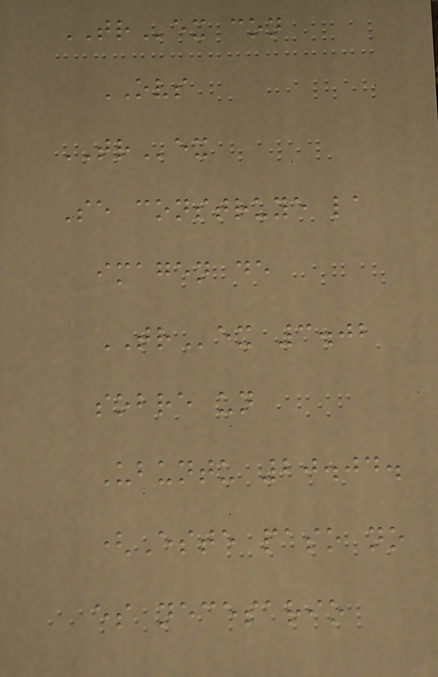TRex con
OVS
TRex
Se construye la
imagen de
TRex 3.02
sobre un
Ubuntu 20.04.
(Este paso no
es necesario
